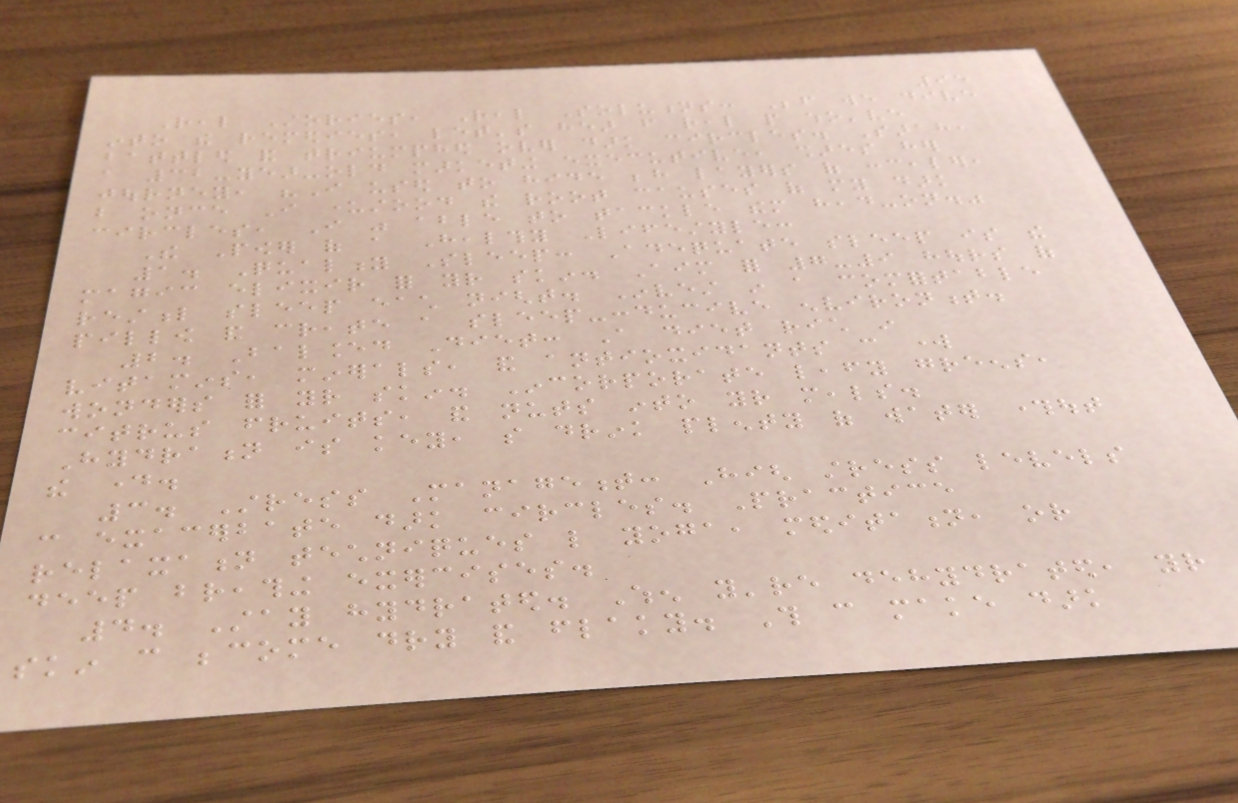95
Real Stories, Real Solutions: Before we dive
into the remedies, let's hear from real people who've
battled and triumphed over dark circles. Sarah,
a 32-year-old marketing executive, shares her
journey, "I used to hide behind layers of concealer,
but once I understood the root causes of my dark
circles, I was able to tackle them head-on."
The Power of a Healthy Lifestyle:
1. Quality Sleep: Adequate sleep is the
magic elixir for your skin. Aim for 7-9 hours of
restful sleep each night. Invest in a comfortable
pillow and create a sleep-conducive environment.
2. Balanced Diet: A diet rich in
vitamins, minerals, and antioxidants can work
wonders for your skin. Incorporate leafy greens,
citrus fruits, and nuts into your meals.
Hydration is key, so drink plenty of water throughout
the day.
3. Stress Management: High stress levels
can exacerbate dark circles. Practice
relaxation techniques like yoga, meditation, or
deep breathing exercises.
4. Stay hydrated. When you're dehydrated, your
skin can become dry and flaky. This can make dark
